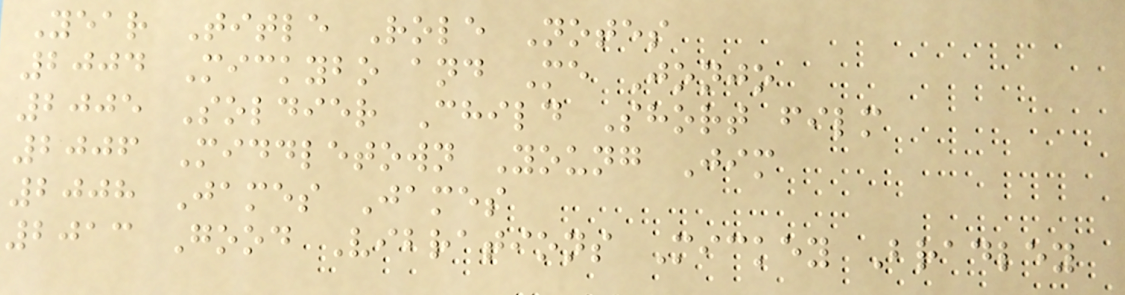Year Title Role Notes
2004 Mickybo and Me Jonjo
2005 Soldier Child Short film
2006 Middletown Young Jim
2008 James James
2013 Good Vibrations Mickey Bradley
